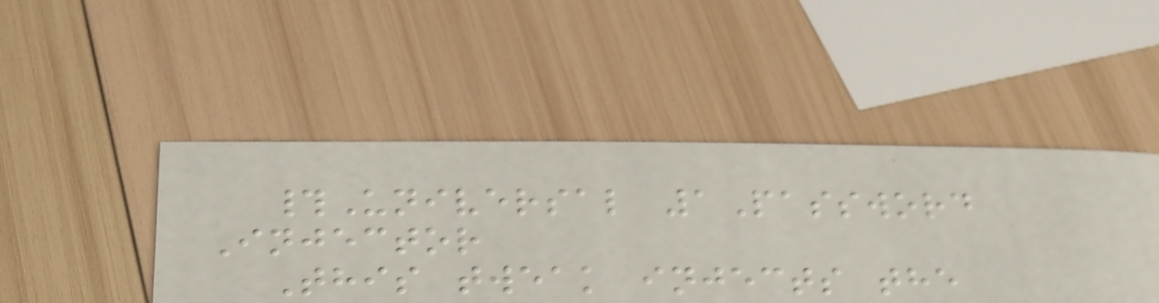#Universal 1Password
Injector
This tweak injects the
